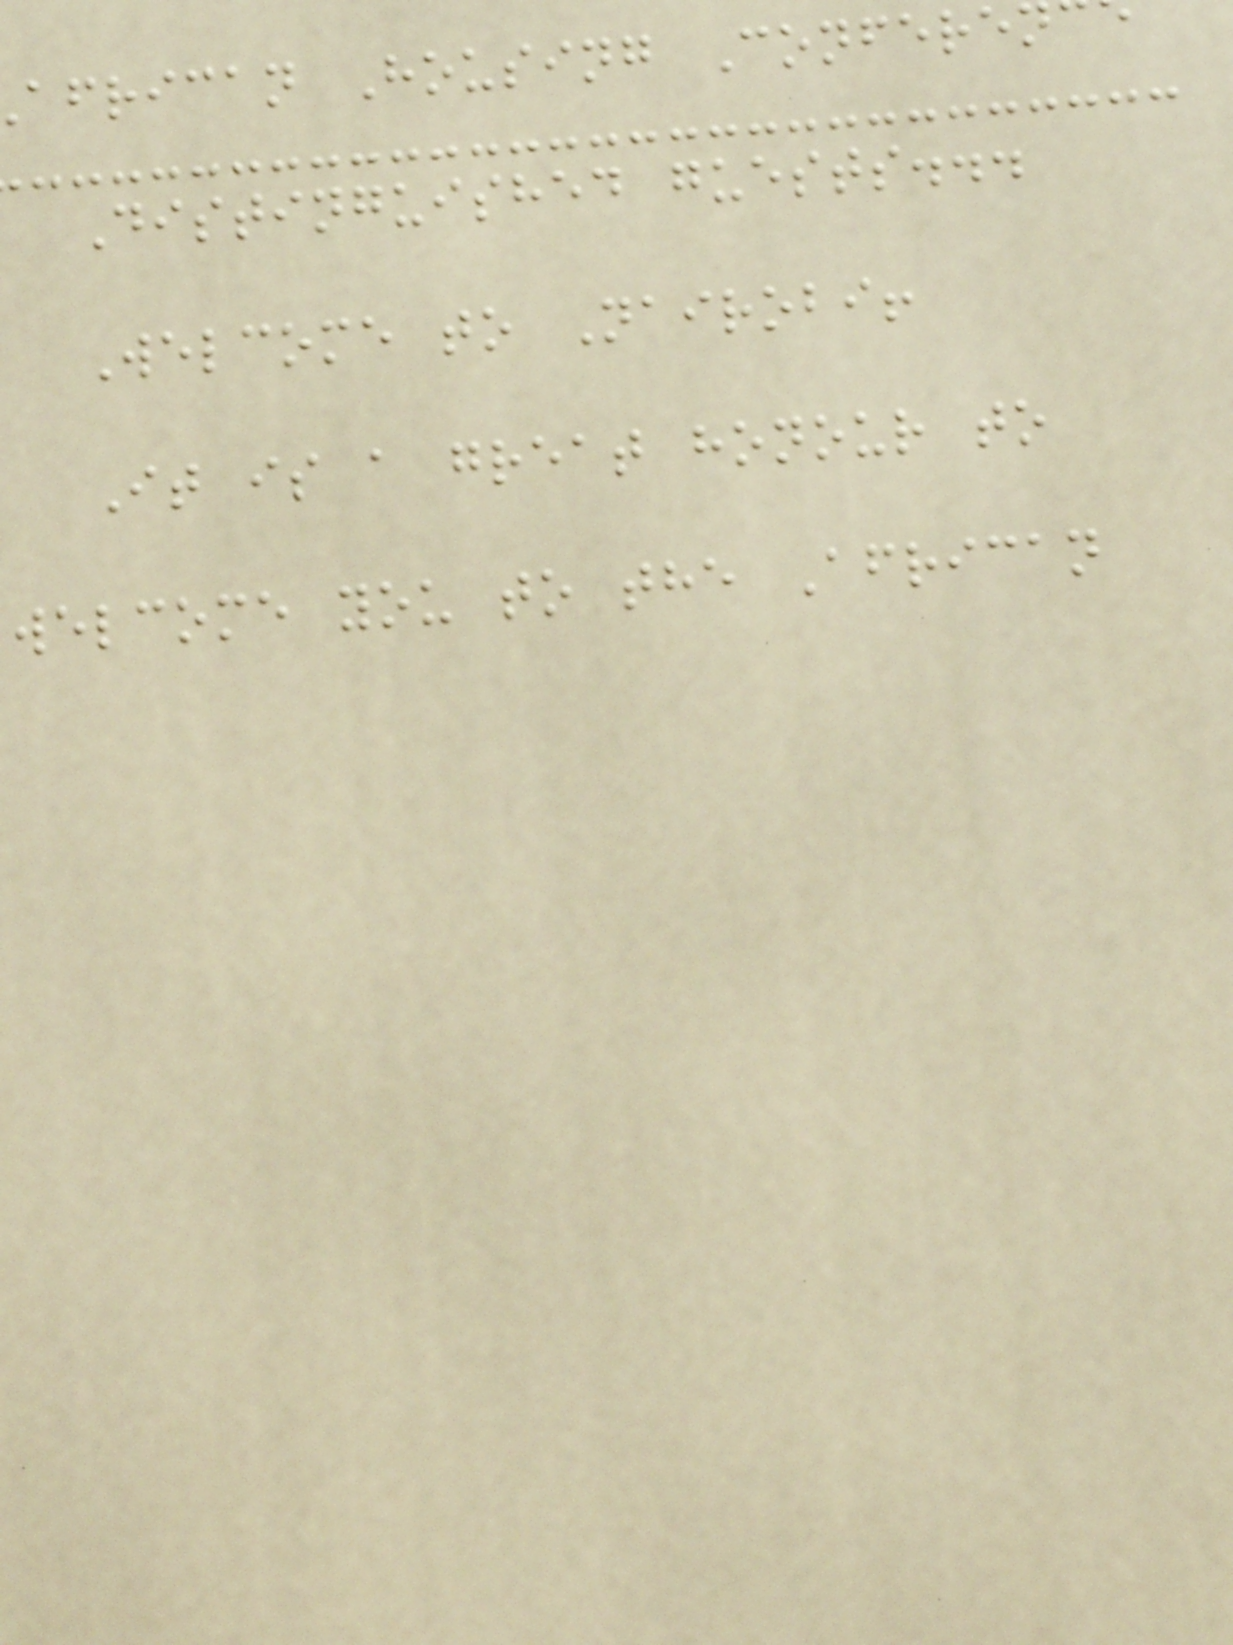african Housing Confere
Distinguished guests...
Welcome to Nairobi!
It is a great honour to
welcome you to the African
